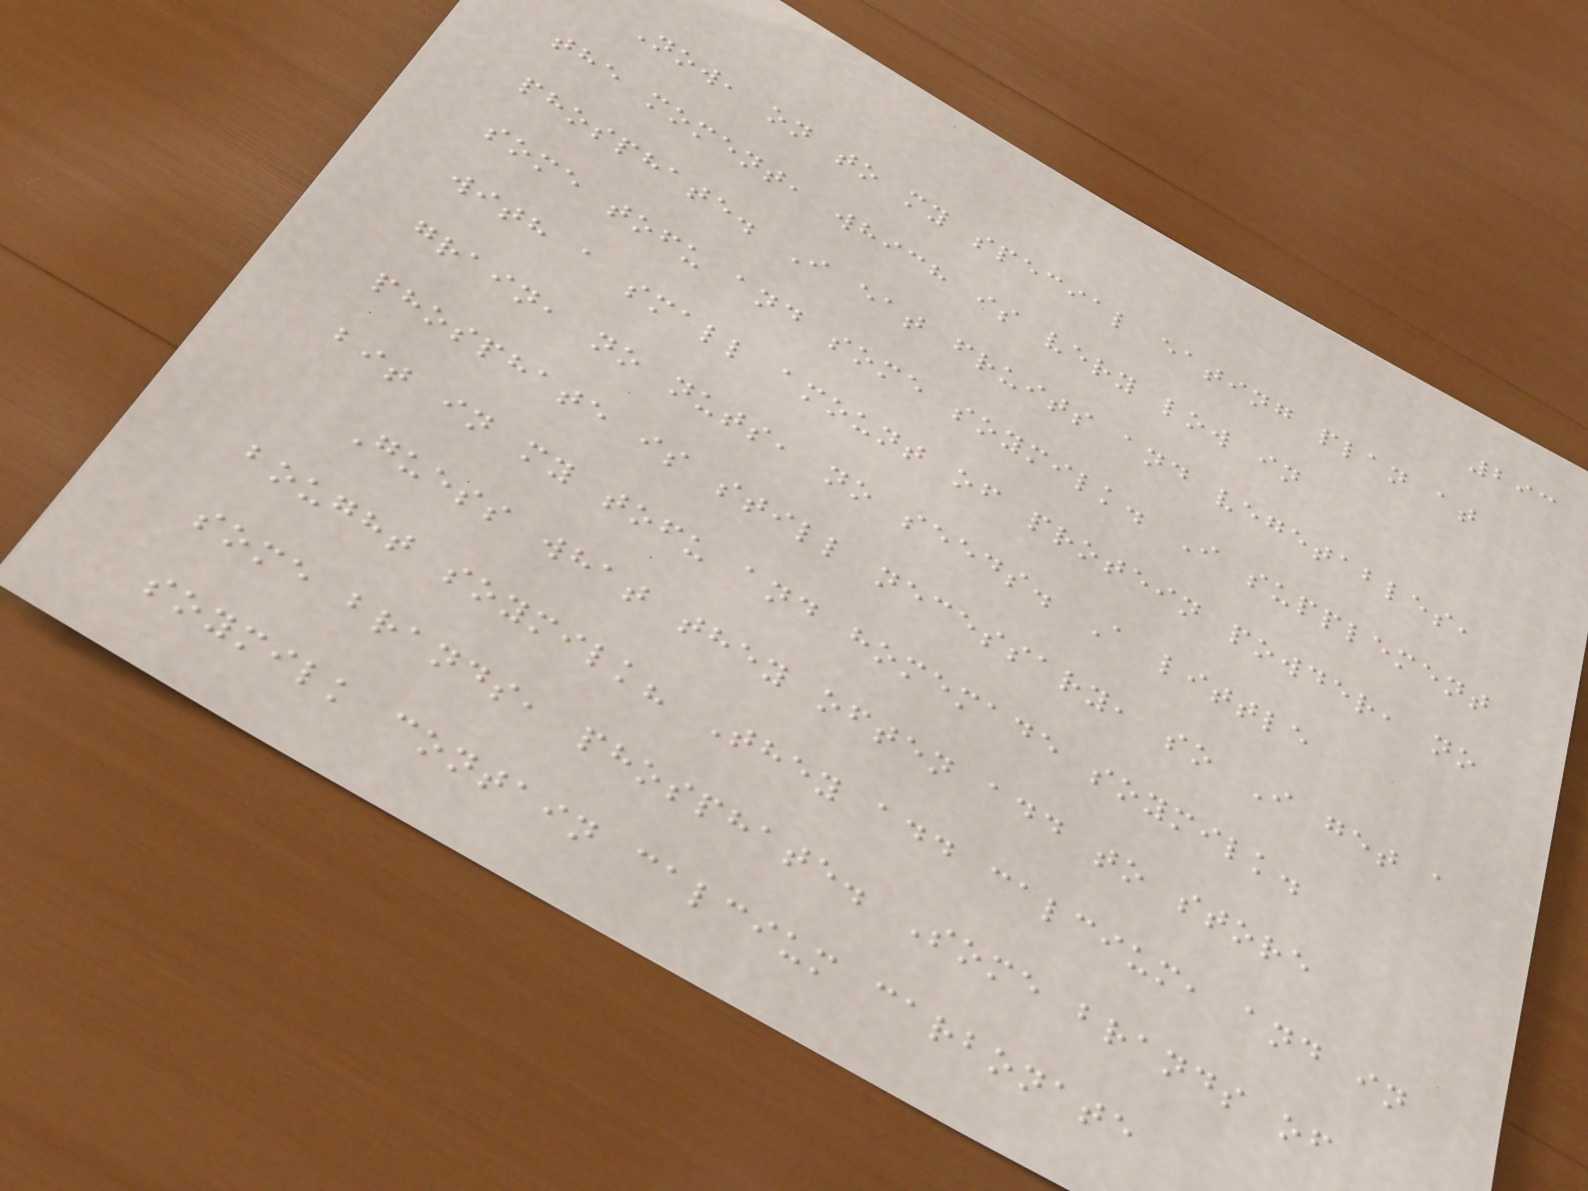293
Now, on to my special eating plan at
the moment, which is very low in
phosphate. I eat fruits and vegetables,
some tofu and some soymilk. I supplement
with a small amount of protein powder, no
grain, no nuts, no seeds. A little
phosphate is still necessary, so I get a
bit in my tofu and homemade soymilk.
Guess what they often add to store
bought soymilk? They add calcium, and in
some brands, phosphate. Some brands of
soymilk contain calcium carbonate
